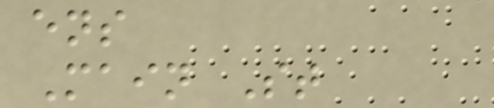ens
Main St
